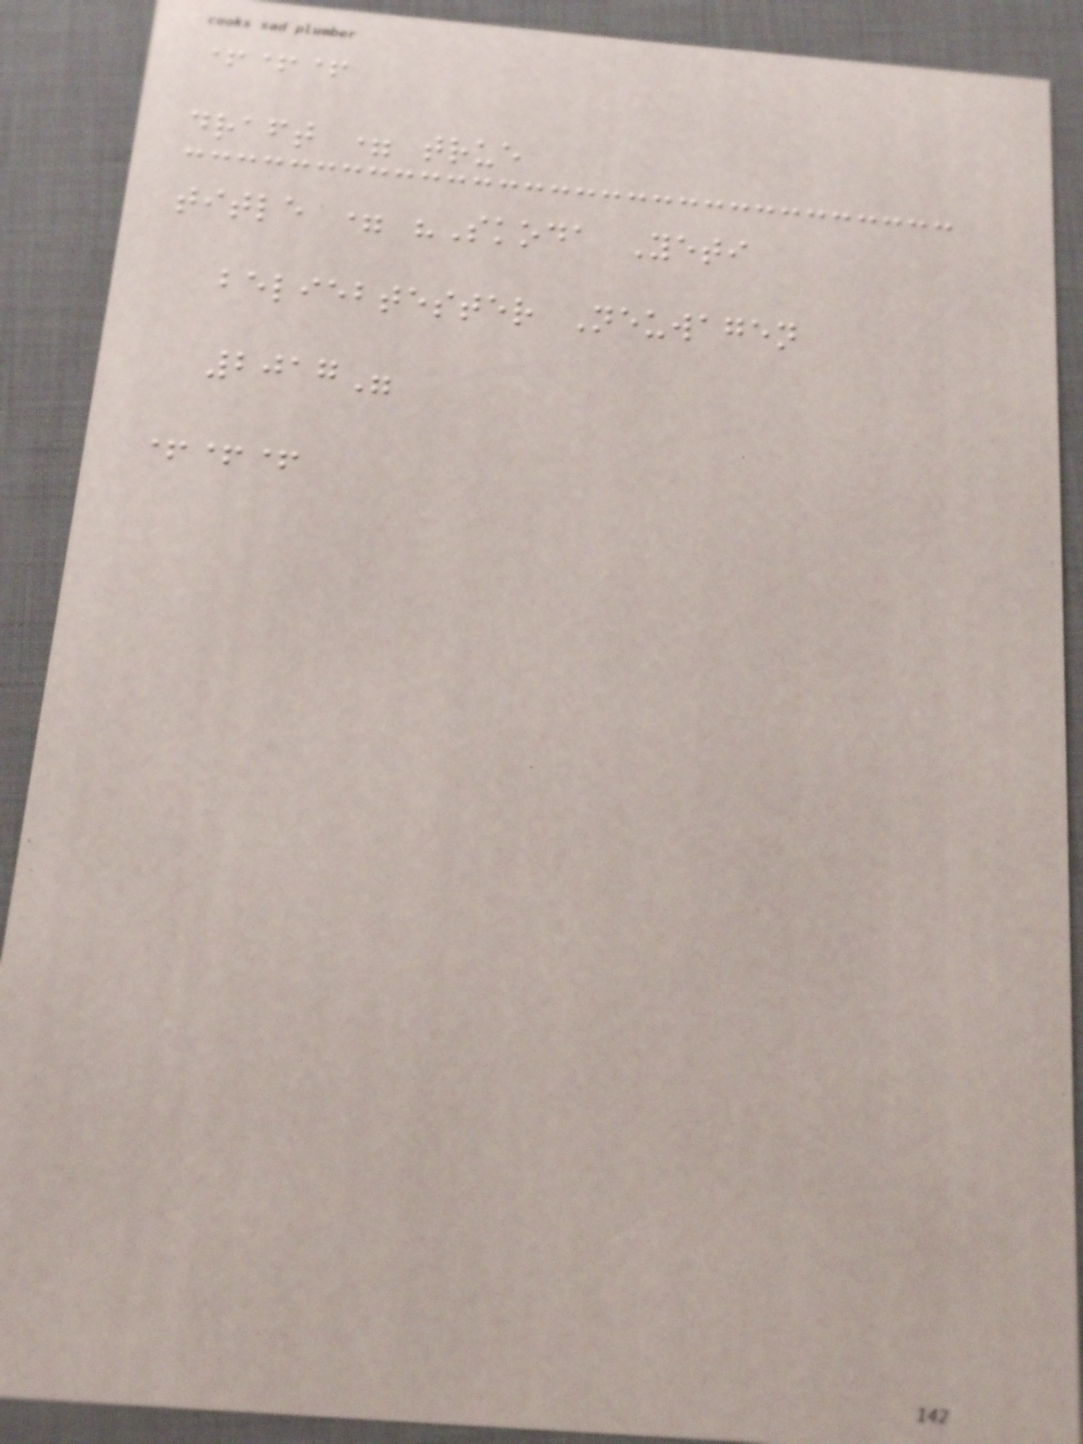+++
draft = true
title = "Skoda Yeti
beliebtester Neuwagen
2017"
+++
